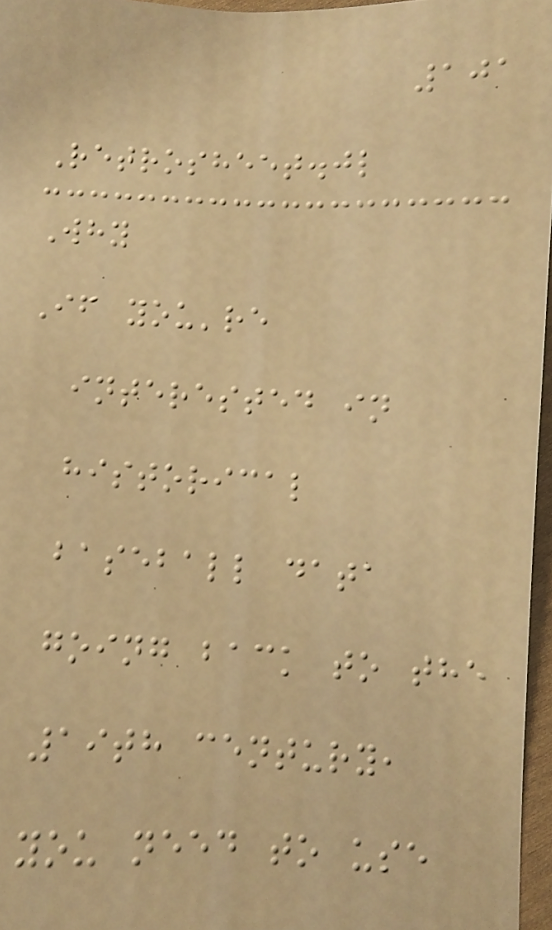101
Retrosheet.jl
Why
If you're
interested in
historical
baseball data
going back to the
19th century,
you need to use
